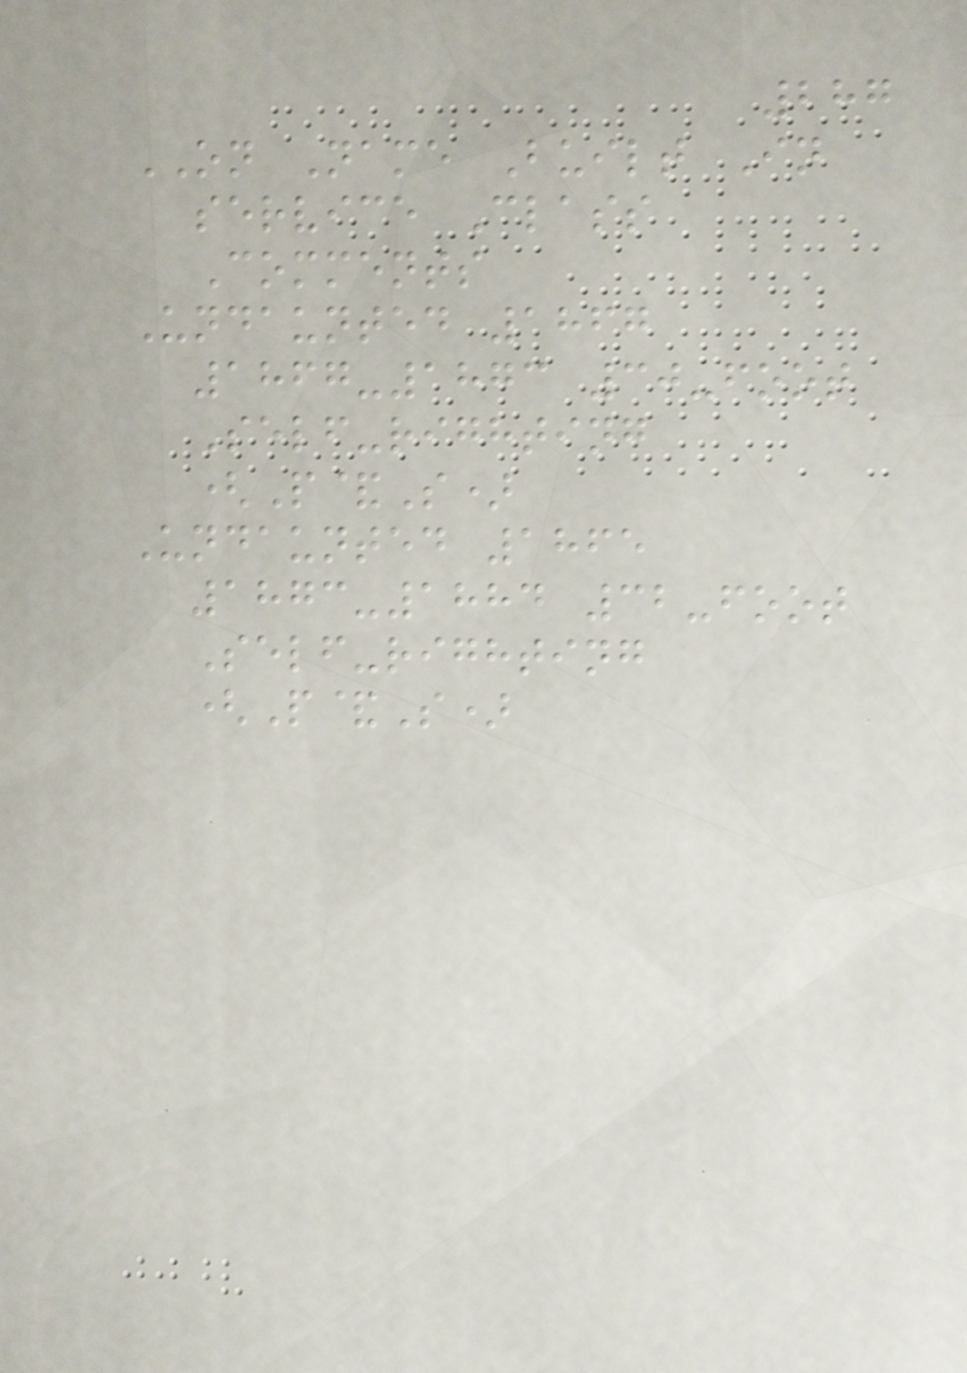287
ON Name Built In
service Class
Comments
Undaunted 1867
1867-1873 30-foot
Self-righting
(P&S)
Undaunted 1865
1873-1884 32-foot
Self-righting
(P&S)
